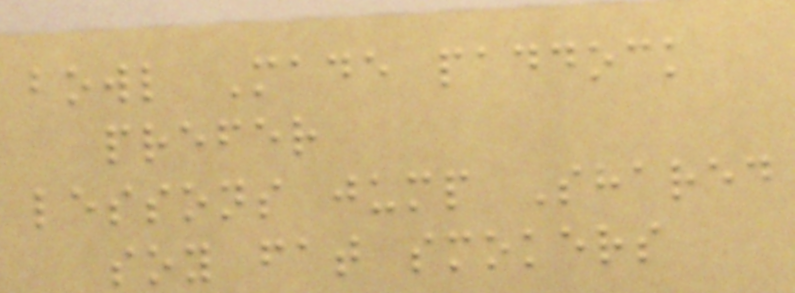bowl Made paddock
prefer
lessons jump Shared
soy fat smokers
